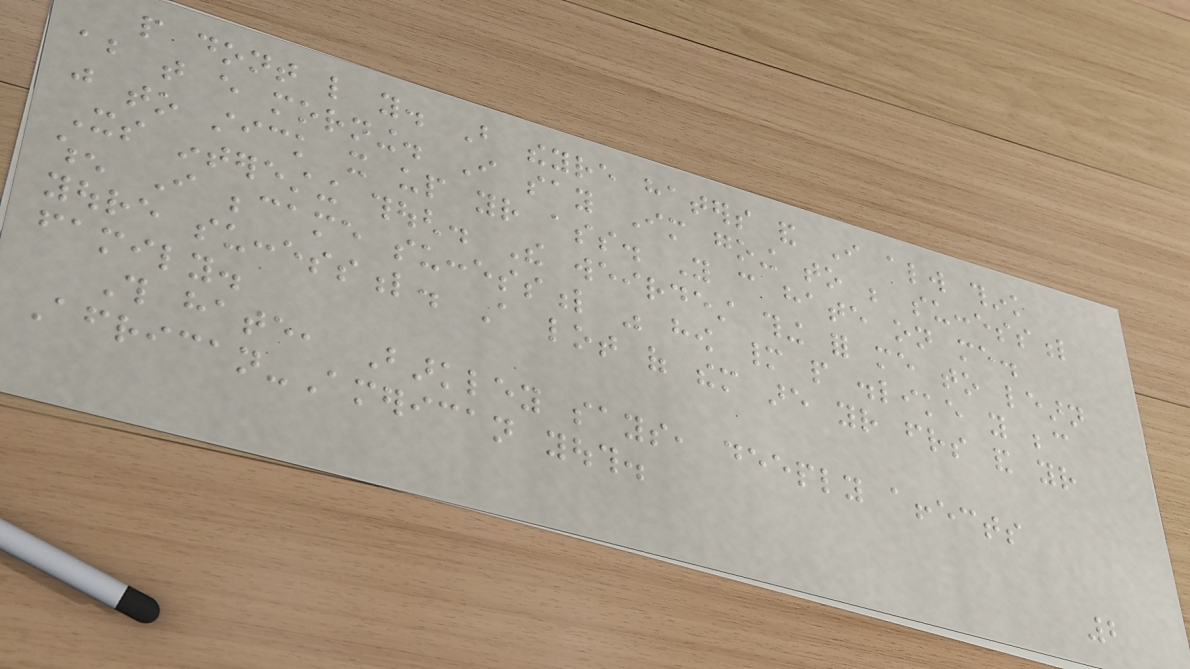people dont like you. But theyre haters and I always think
about that every morning. I say Im going to be successful
just to stick it up your ass. You can hate on me.
Its interesting though. The weirdest thing for me to learn
when I became successful was how many people dislike you because
youre successful. A lot of them are your friends and your
family.
This hate, Barkley says, deeply affects
African-American youth.
2
